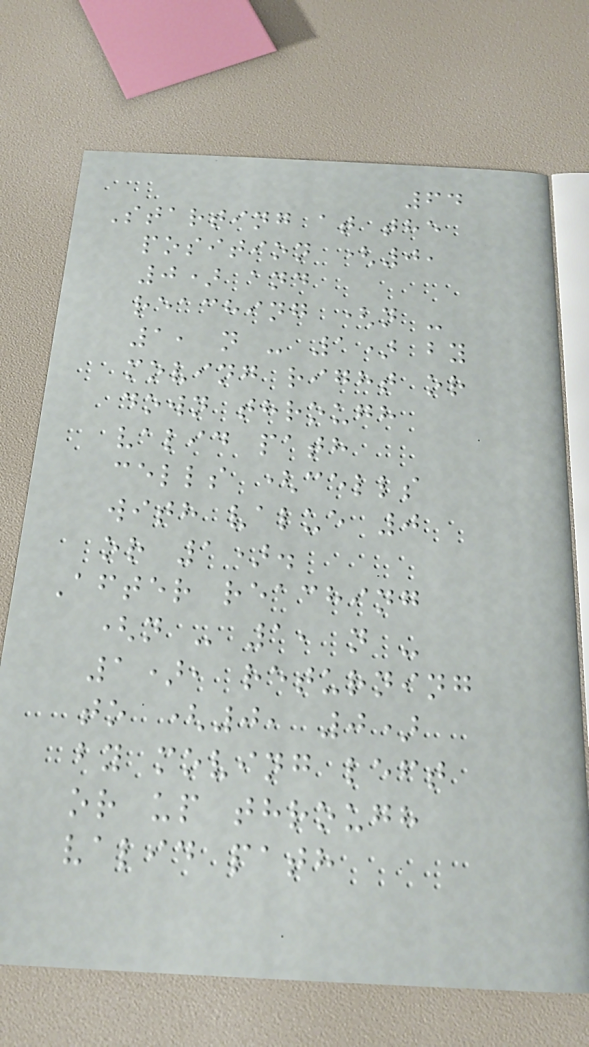64
Starting at the
position (0,
0) and
reaching (n -
1, n - 1) by
moving right or
down through
valid path
cells (cells
with value 0
or 1).
After reaching
(n - 1, n -
1), returning
to (0, 0)
by moving left
or up through
valid path
